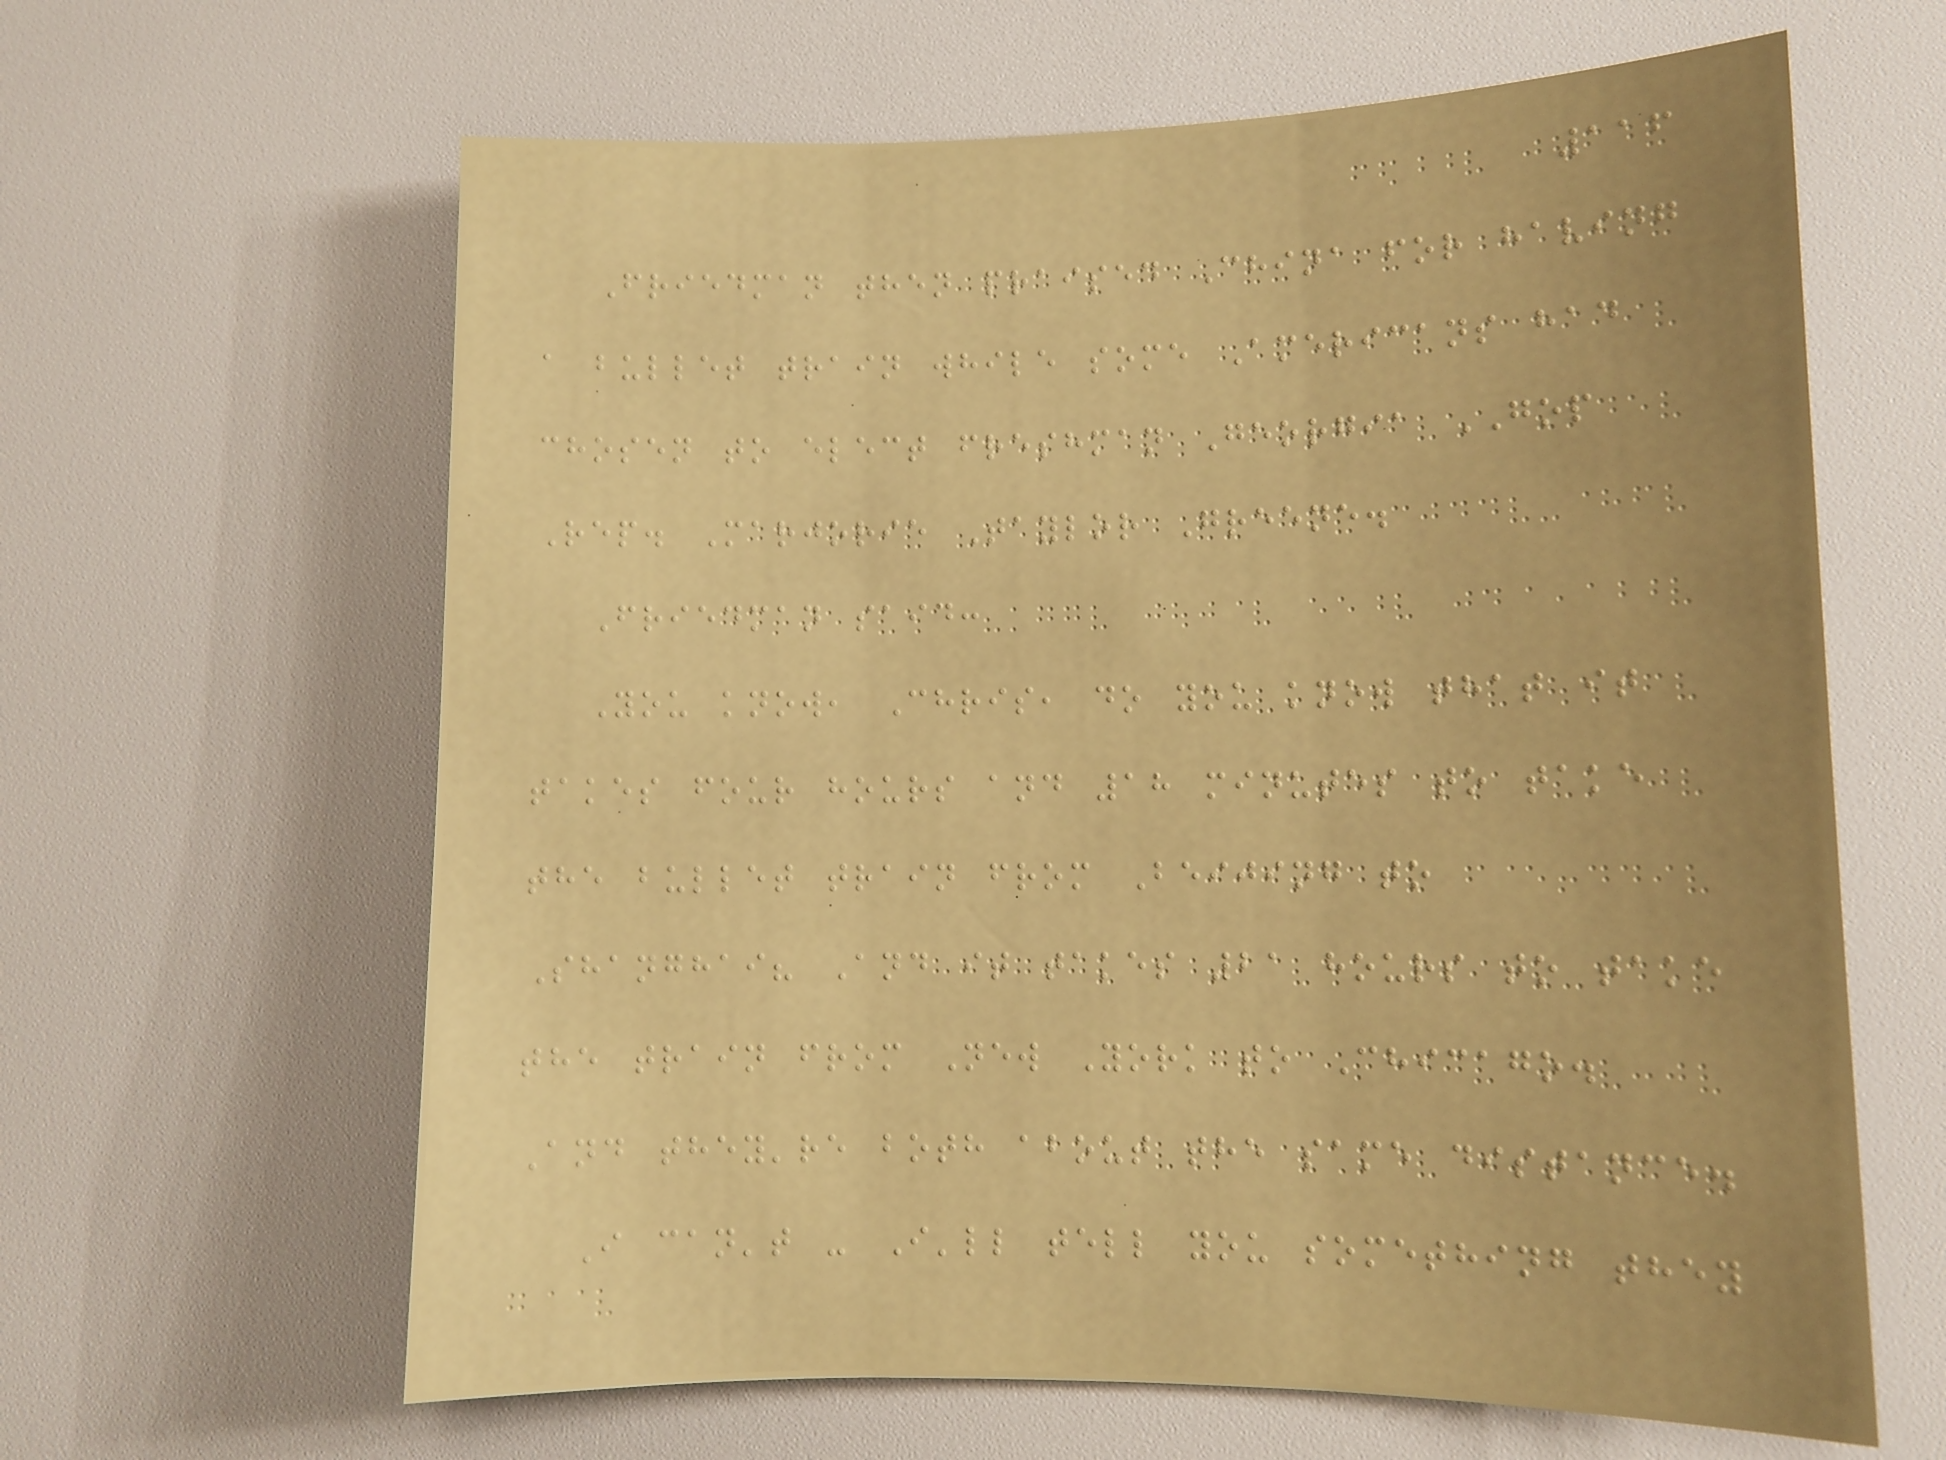116
Friedman then praised China for having
a bullet train while some Americans had
chosen to elect freshman Georgia GOP
Rep. Marjorie Taylor Greene.
Friedman said:
You know, Chris, do you know that it
takes four hours and 18 minutes to take
the bullet train from Beijing to
Shanghai? And it takes 21 hours to take
the train from New York to Chicago.
And they're both about the same distance.
I can't - I'll tell you something they
